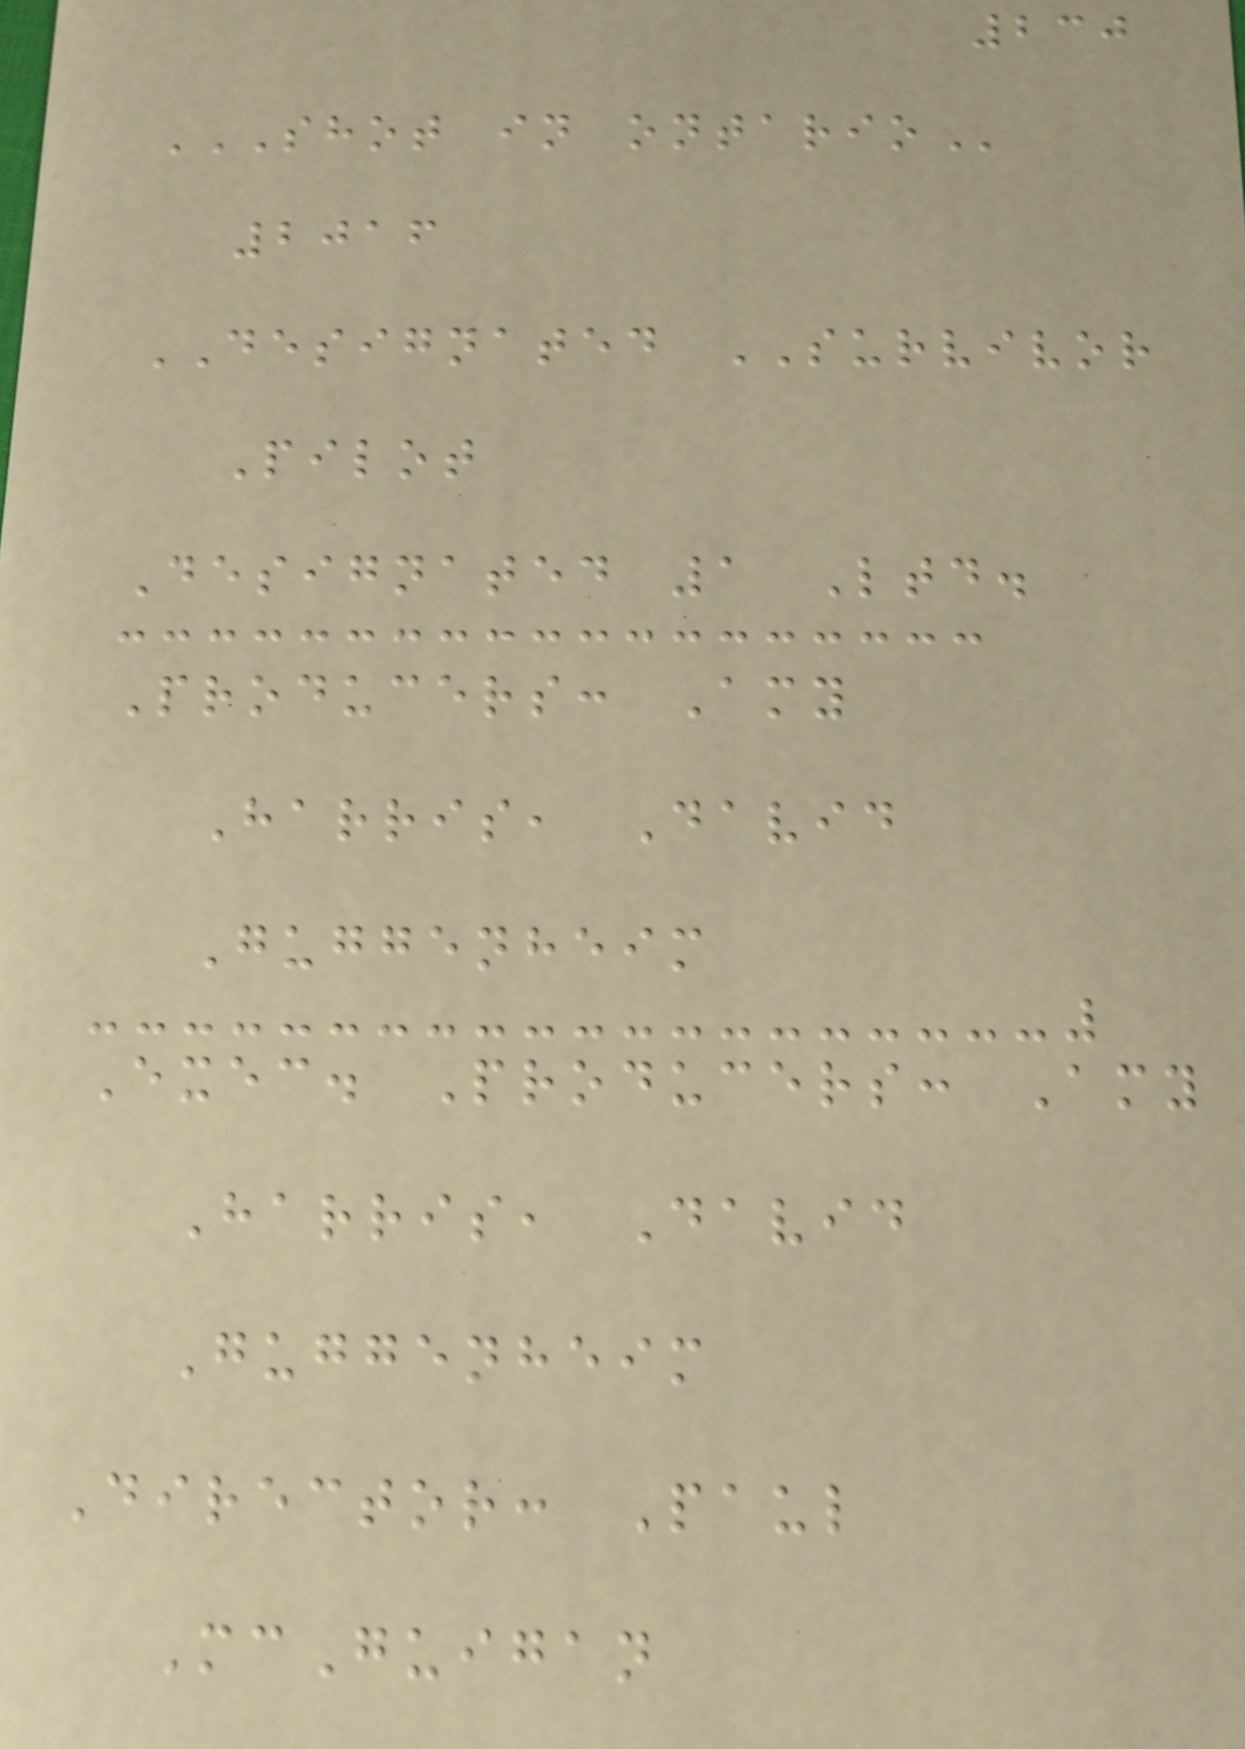230
SHOT IN ONTARIO
2016
DESIGNATED SURVIVOR
Pilot
Designated 1 Ltd.
Producers: Amy
Harris, David
Guggenheim
Exec. Producers: Amy
Harris, David
Guggenheim
Director: Paul
McGuigan
